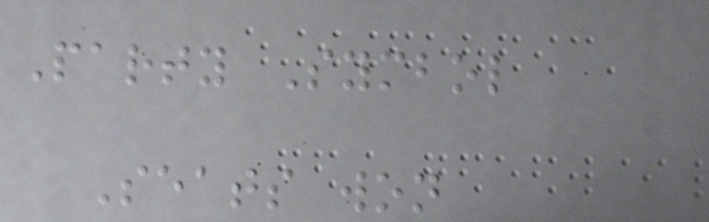Party Symbol
Seats won
